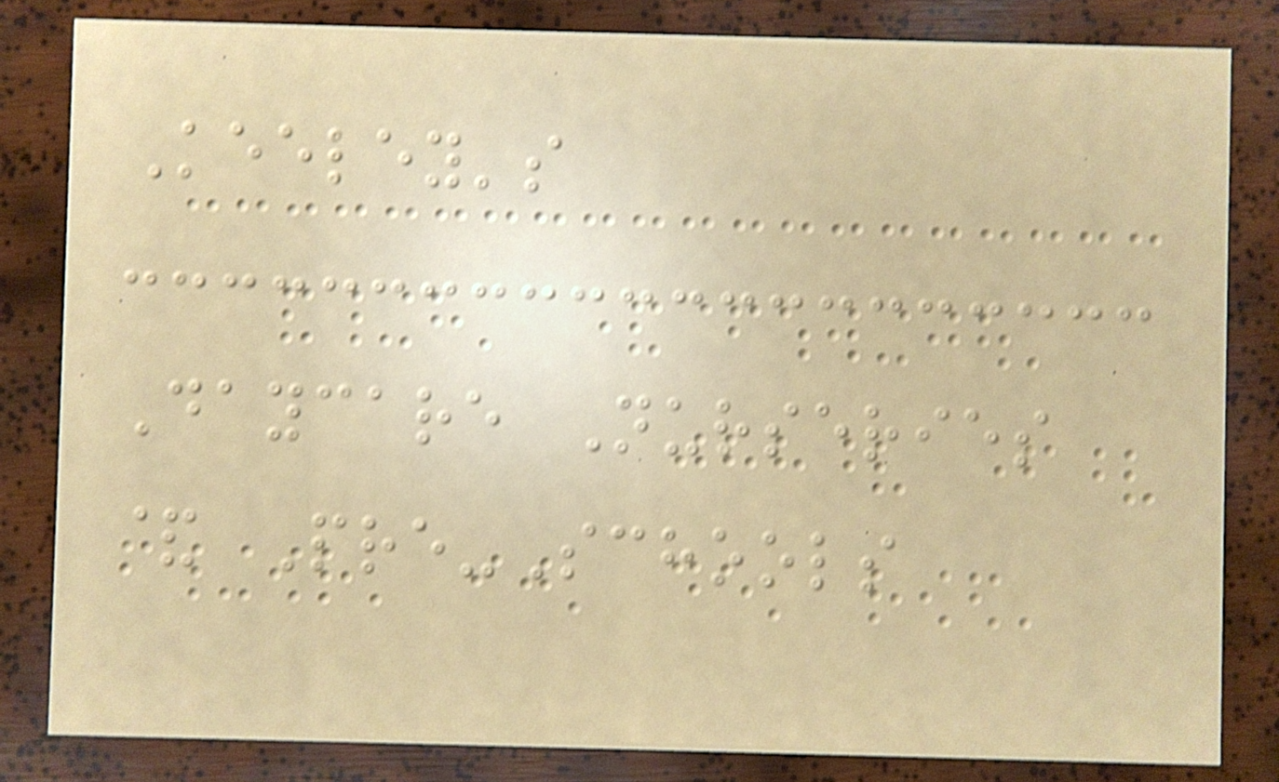Keeley's
Daycare Nurseries
& Pre-Schools
